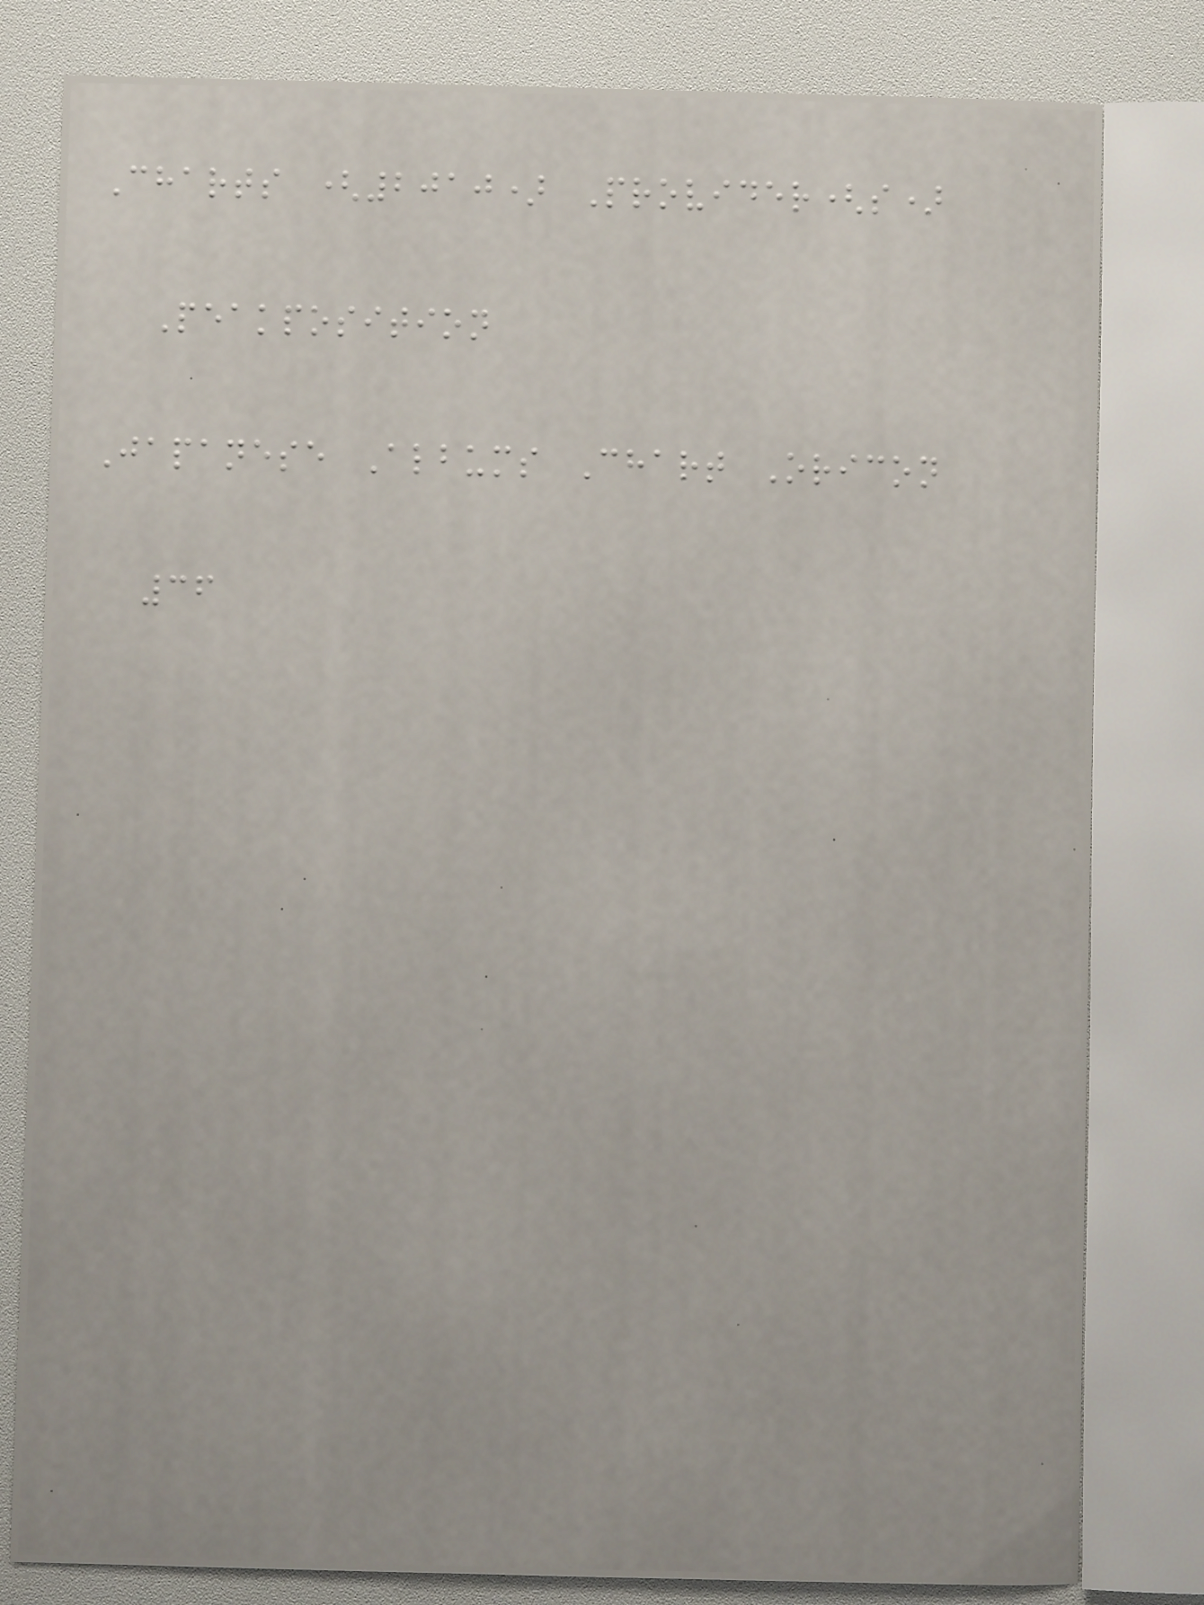Charts (2010) Provider(s)
Peakposition
Japanese Albums Chart Oricon
36
